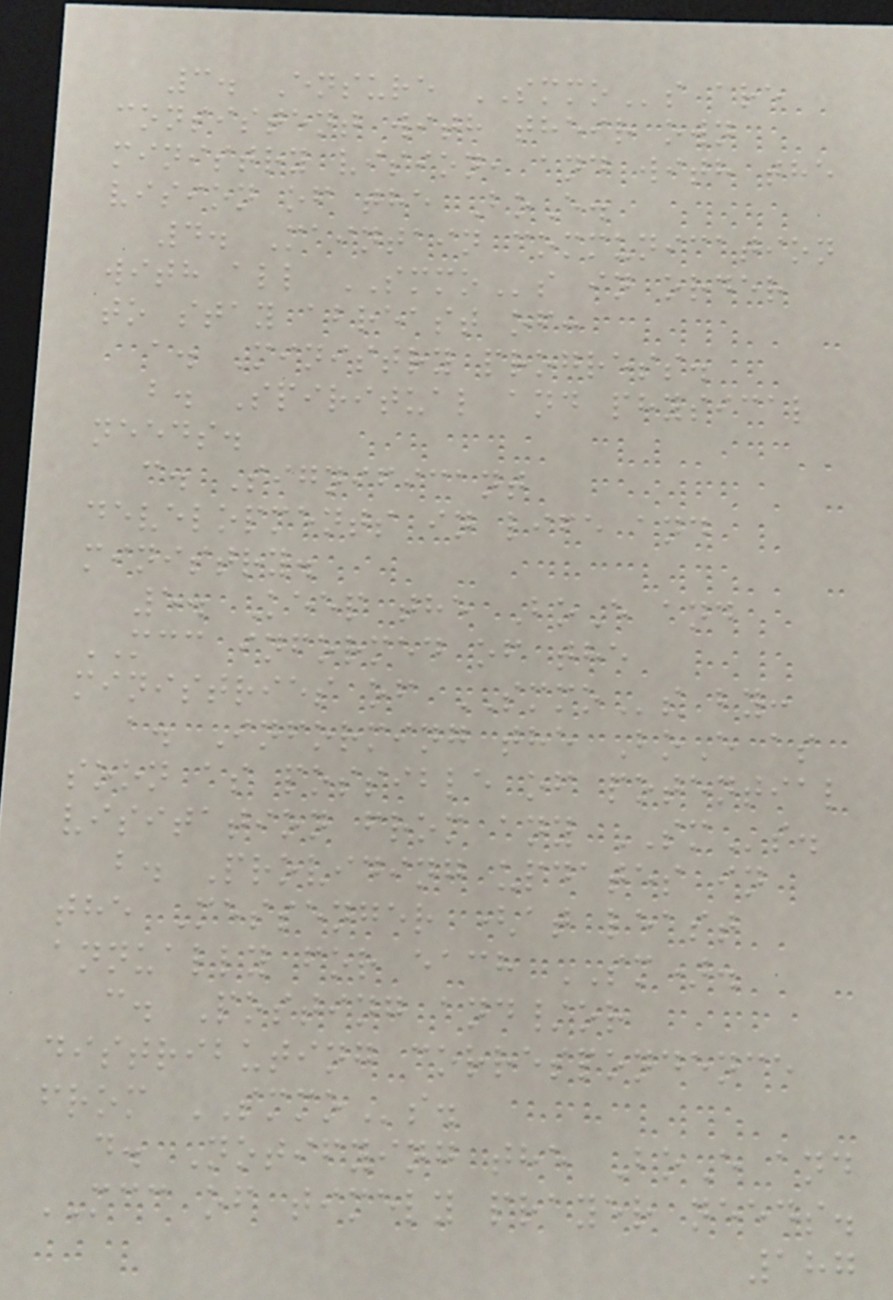3. Ensure SMMOs are
consistent with their own
ministry vision, and with the
vision of the BoE.
4. Maintain communication
with all SMMOs in order
to stay abreast of:
a. Ministry progress.
b. Spiritual and physical
needs.
c. Significant
developments in life and
ministry.
5. Keep the BoE and
MCC informed of the
ministries of SMMOs by:
a. Informing the BoE as
soon as possible of potential
visitation from any SMs.
b. Providing updates in
the Messenger (at least
annually for each SM).
c. Posting and/or
distributing correspondence
from SMMOs.
d. Notifying the BoE and
MCC of timely prayer needs.
187
